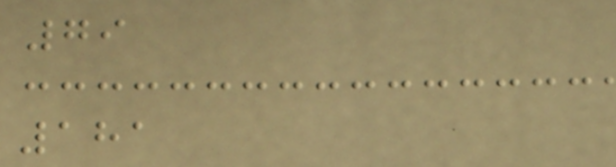79
181
